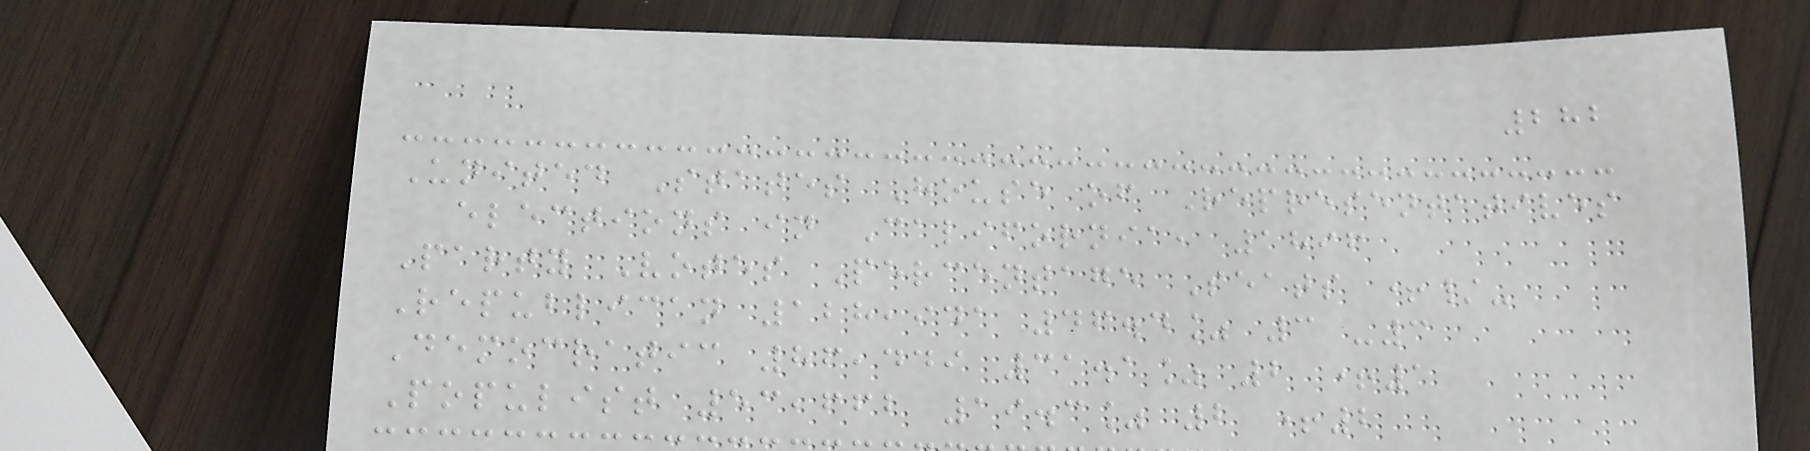282
United States House of Representatives
elections in California, 1896
Party Votes Percentage Seats +/-
Republican 128,941 46.4% 3 -3
Democratic 86,449 31.1% 2 +1
Populist 53,662 19.3% 2 +2
